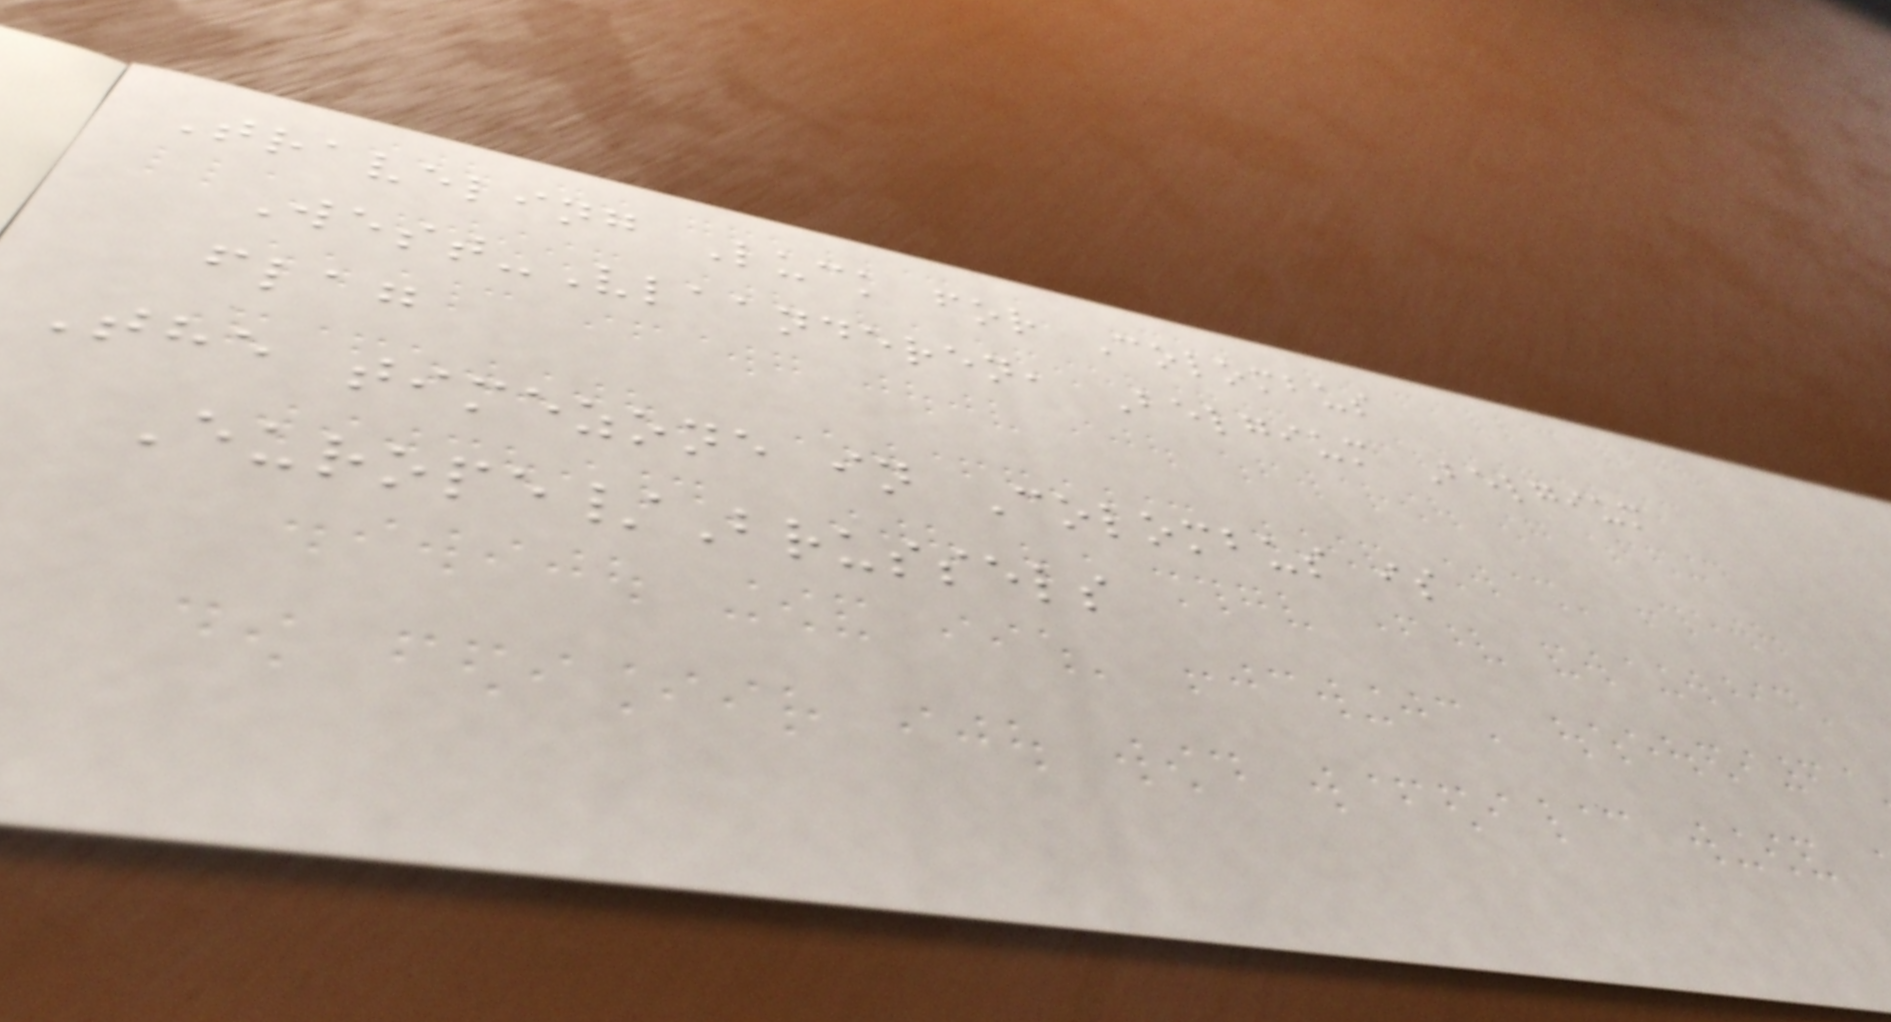Traveling Luck for Colombus
West-Vlaanderen, Belgium Belgium
flag
The timezone in Colombus is
Europe/Brussels
